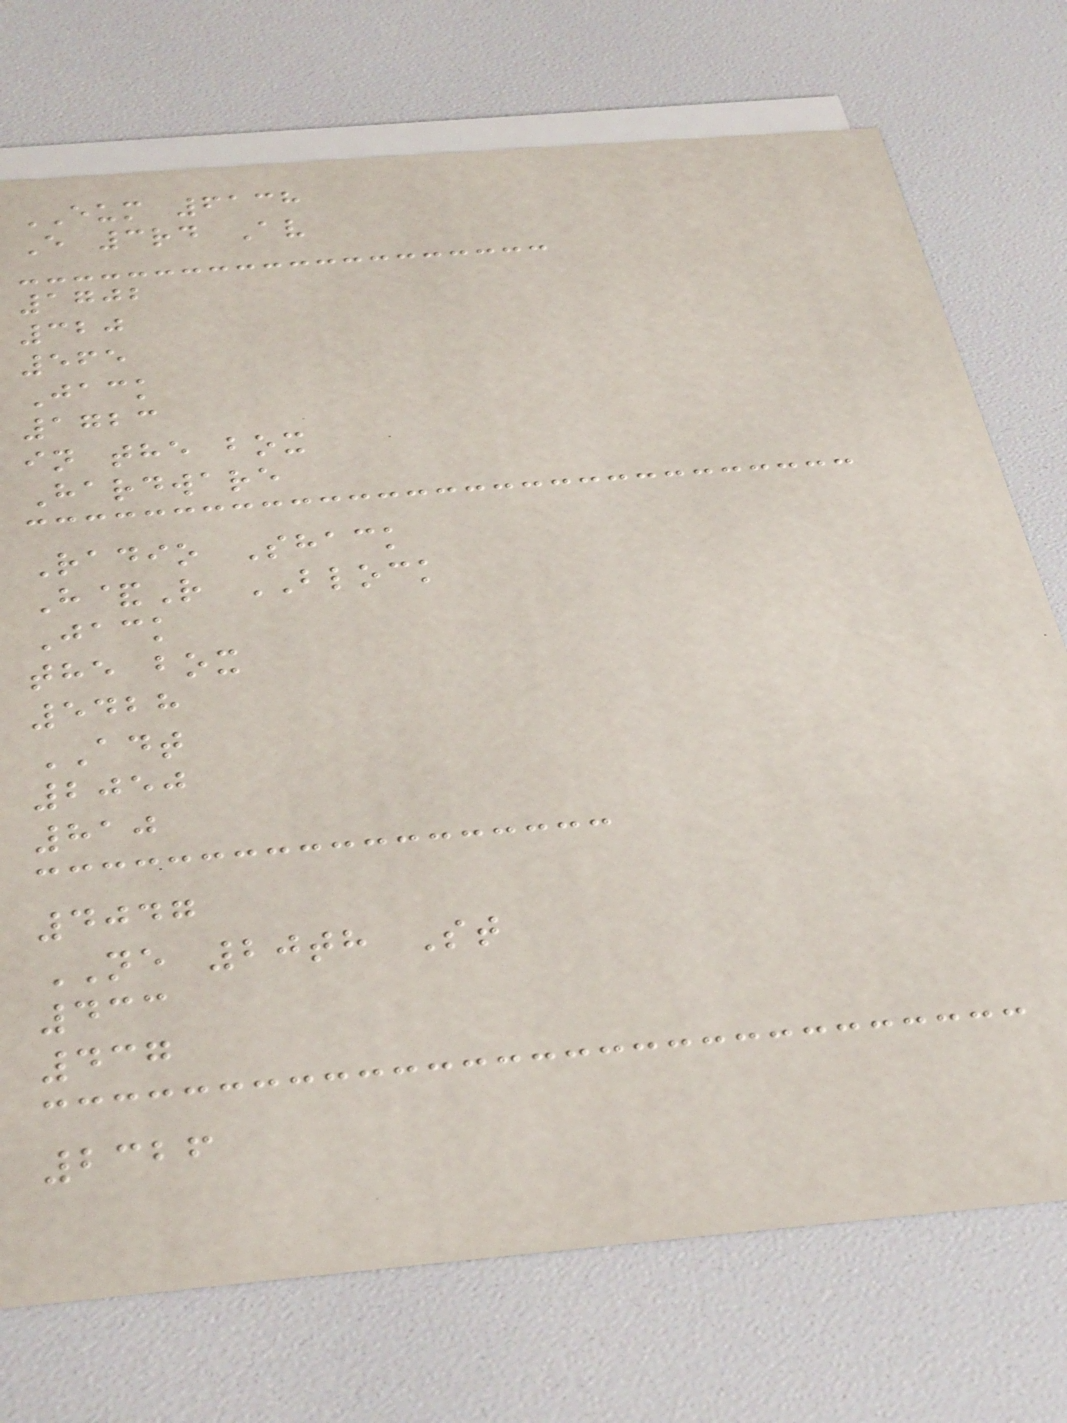EUM 6138
E 3rd Av
1702
320
565
Jack
1723
in the box
Hardware
Radio Shack
H&R BLOCK
Jack
the box
5428
ADT
2050
810
4047
NE 20th St
433
437
2326
